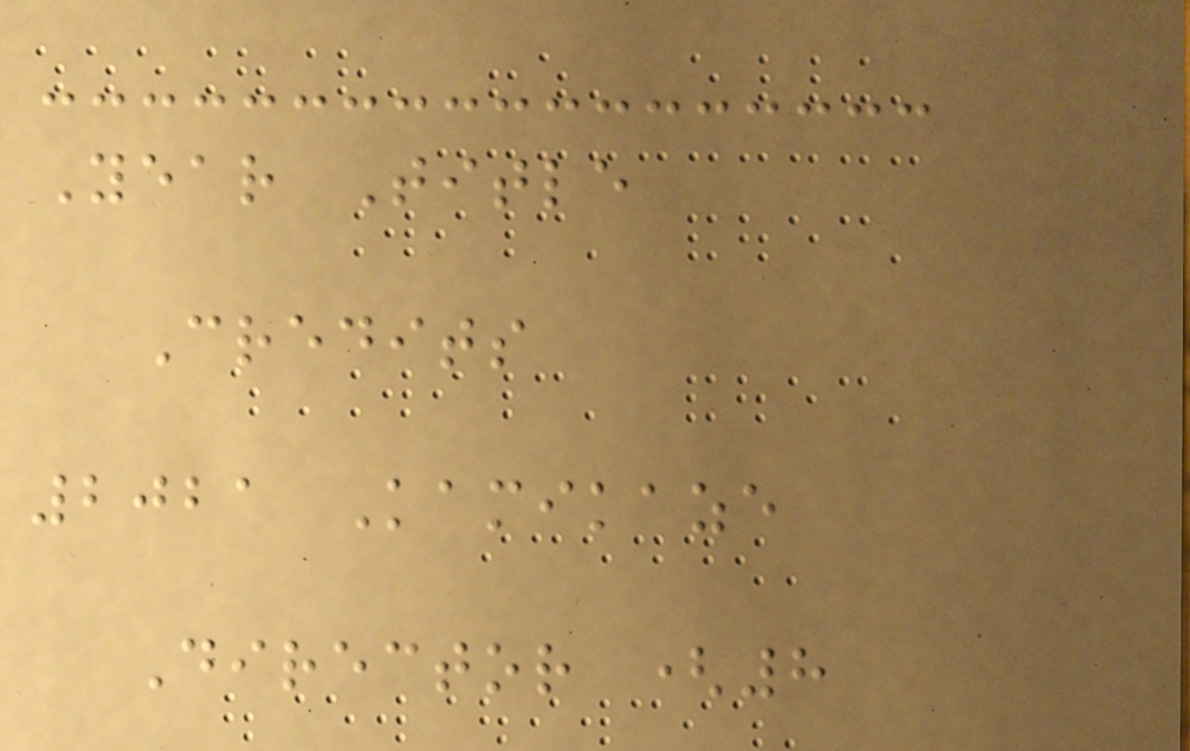Year Title
Credits
2021 Kamikaze
Director (8
